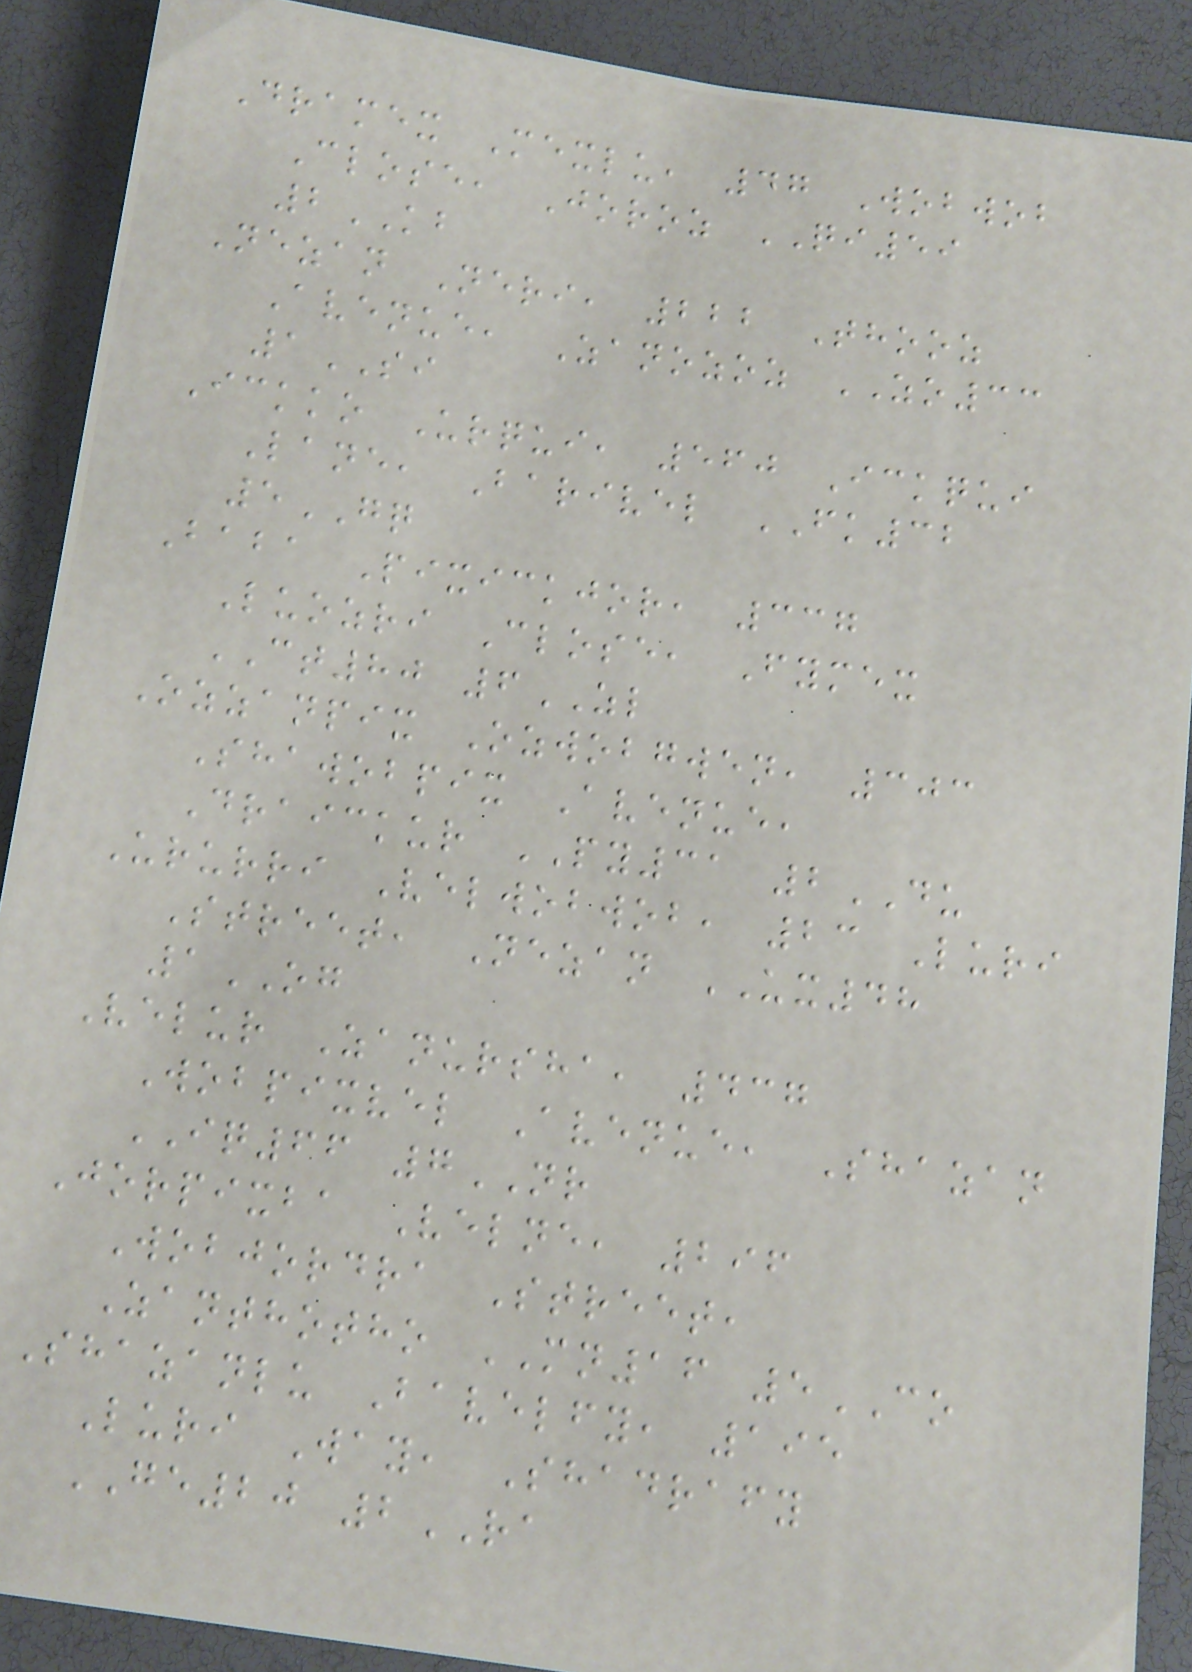Dramex Mexlu, 47 Wobwob
Close, Joroz QI59
2KB
Nezan Neri, 222 Thooz
Avenue, Zanozoz ZO33
1SI
Ickko Urqui, 560 Ickqui
Lane, Barivel FK32
5GQ
Baba Pixickjor, 337
Luozri Close, Fymex
CT80 6ZL
Ozzanpix Ozwobgwen, 303
Shawobpix Avenue,
Draickur PY31 2DU
Ururri Velwobwob, 23 Luri
Street, Nezan UX48
1OG
Velur Zanursha, 437
Wobpixvel Avenue, Shazan
IQ66 7NR
Jorpixba Velne, 296
Wobjordra Street,
Zanthotho MN16 5CO
Shazanlu Bavelfy, 195
Luri Way, Shadrafy
GE20 2RA
